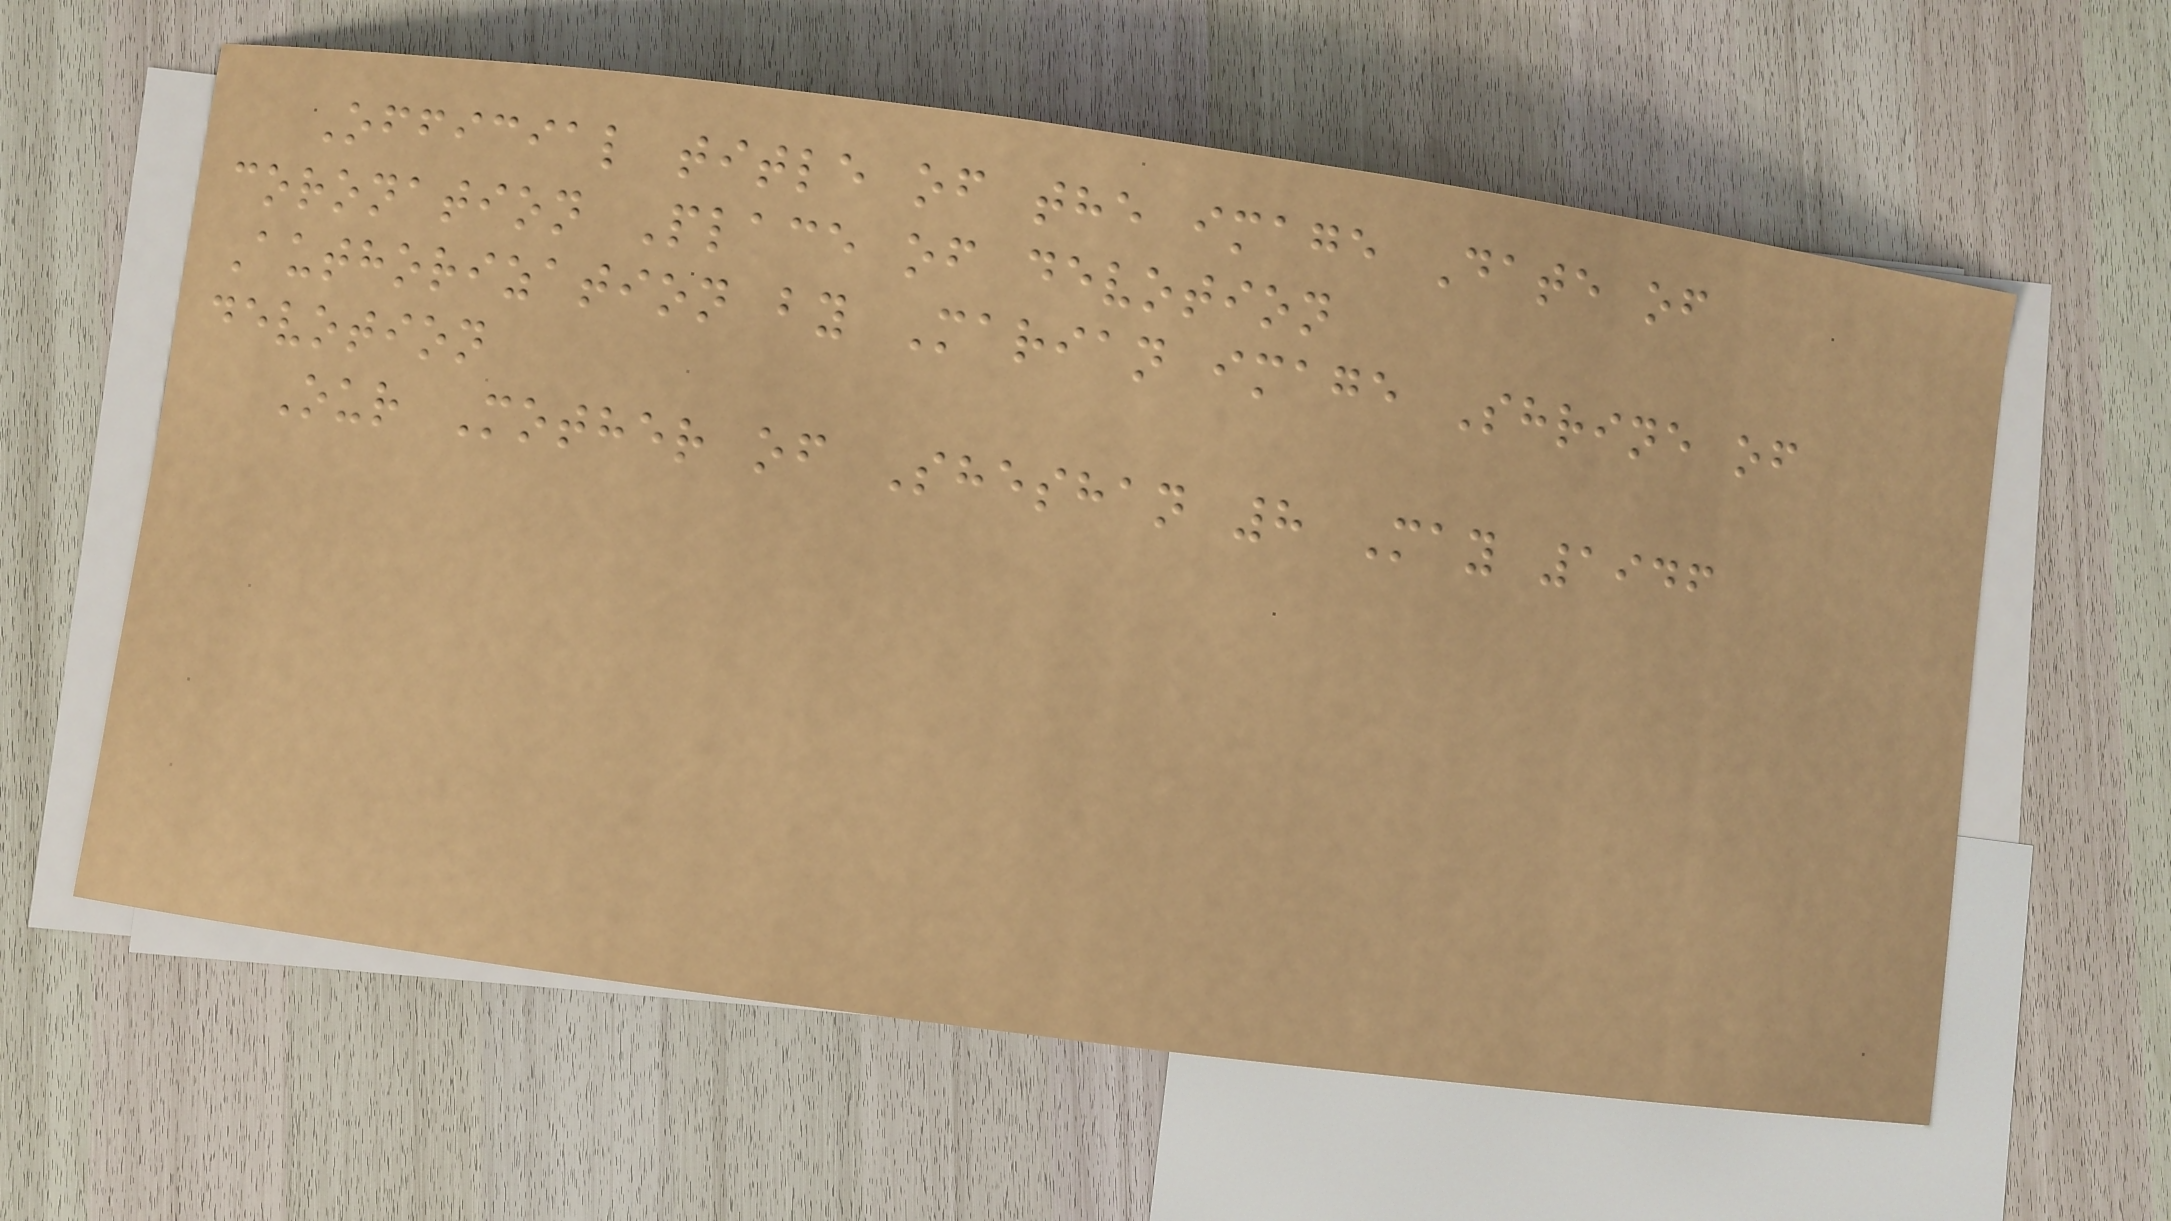Official title of the image Date of
coronation Place of devotion
Authorization by Marian image Shrine of
devotion
Our Mother of Sheshan 8 May 1946
